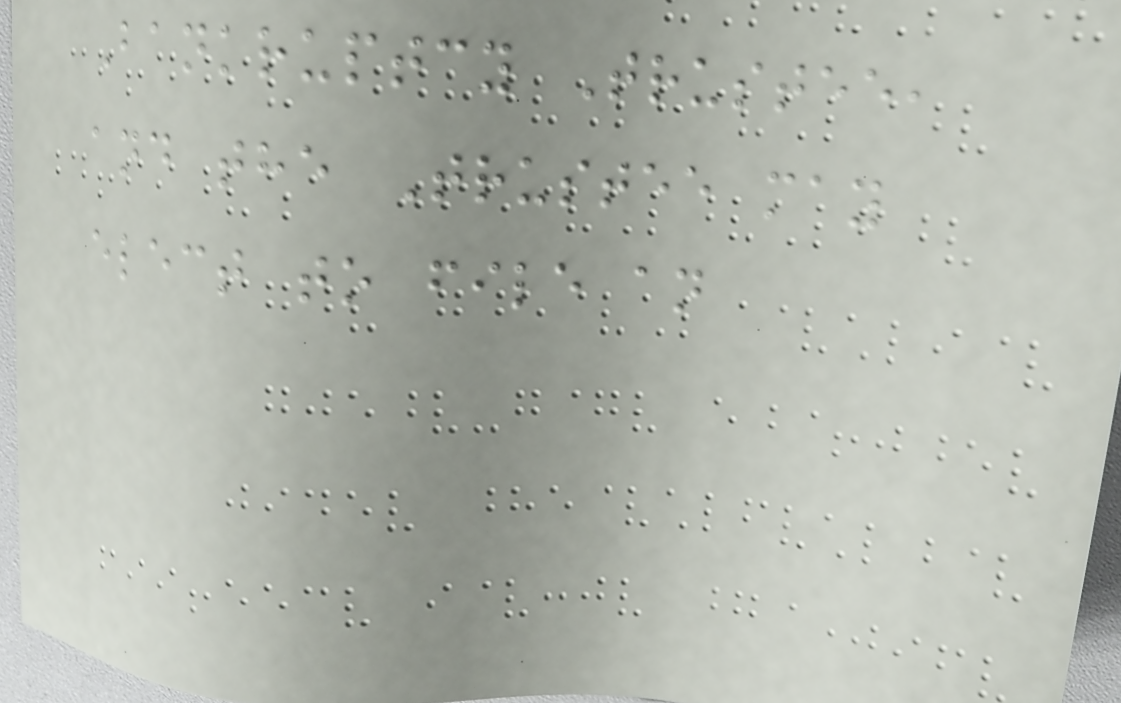Bankruptcy Trustee,
and the Trustee may
elect to file an
